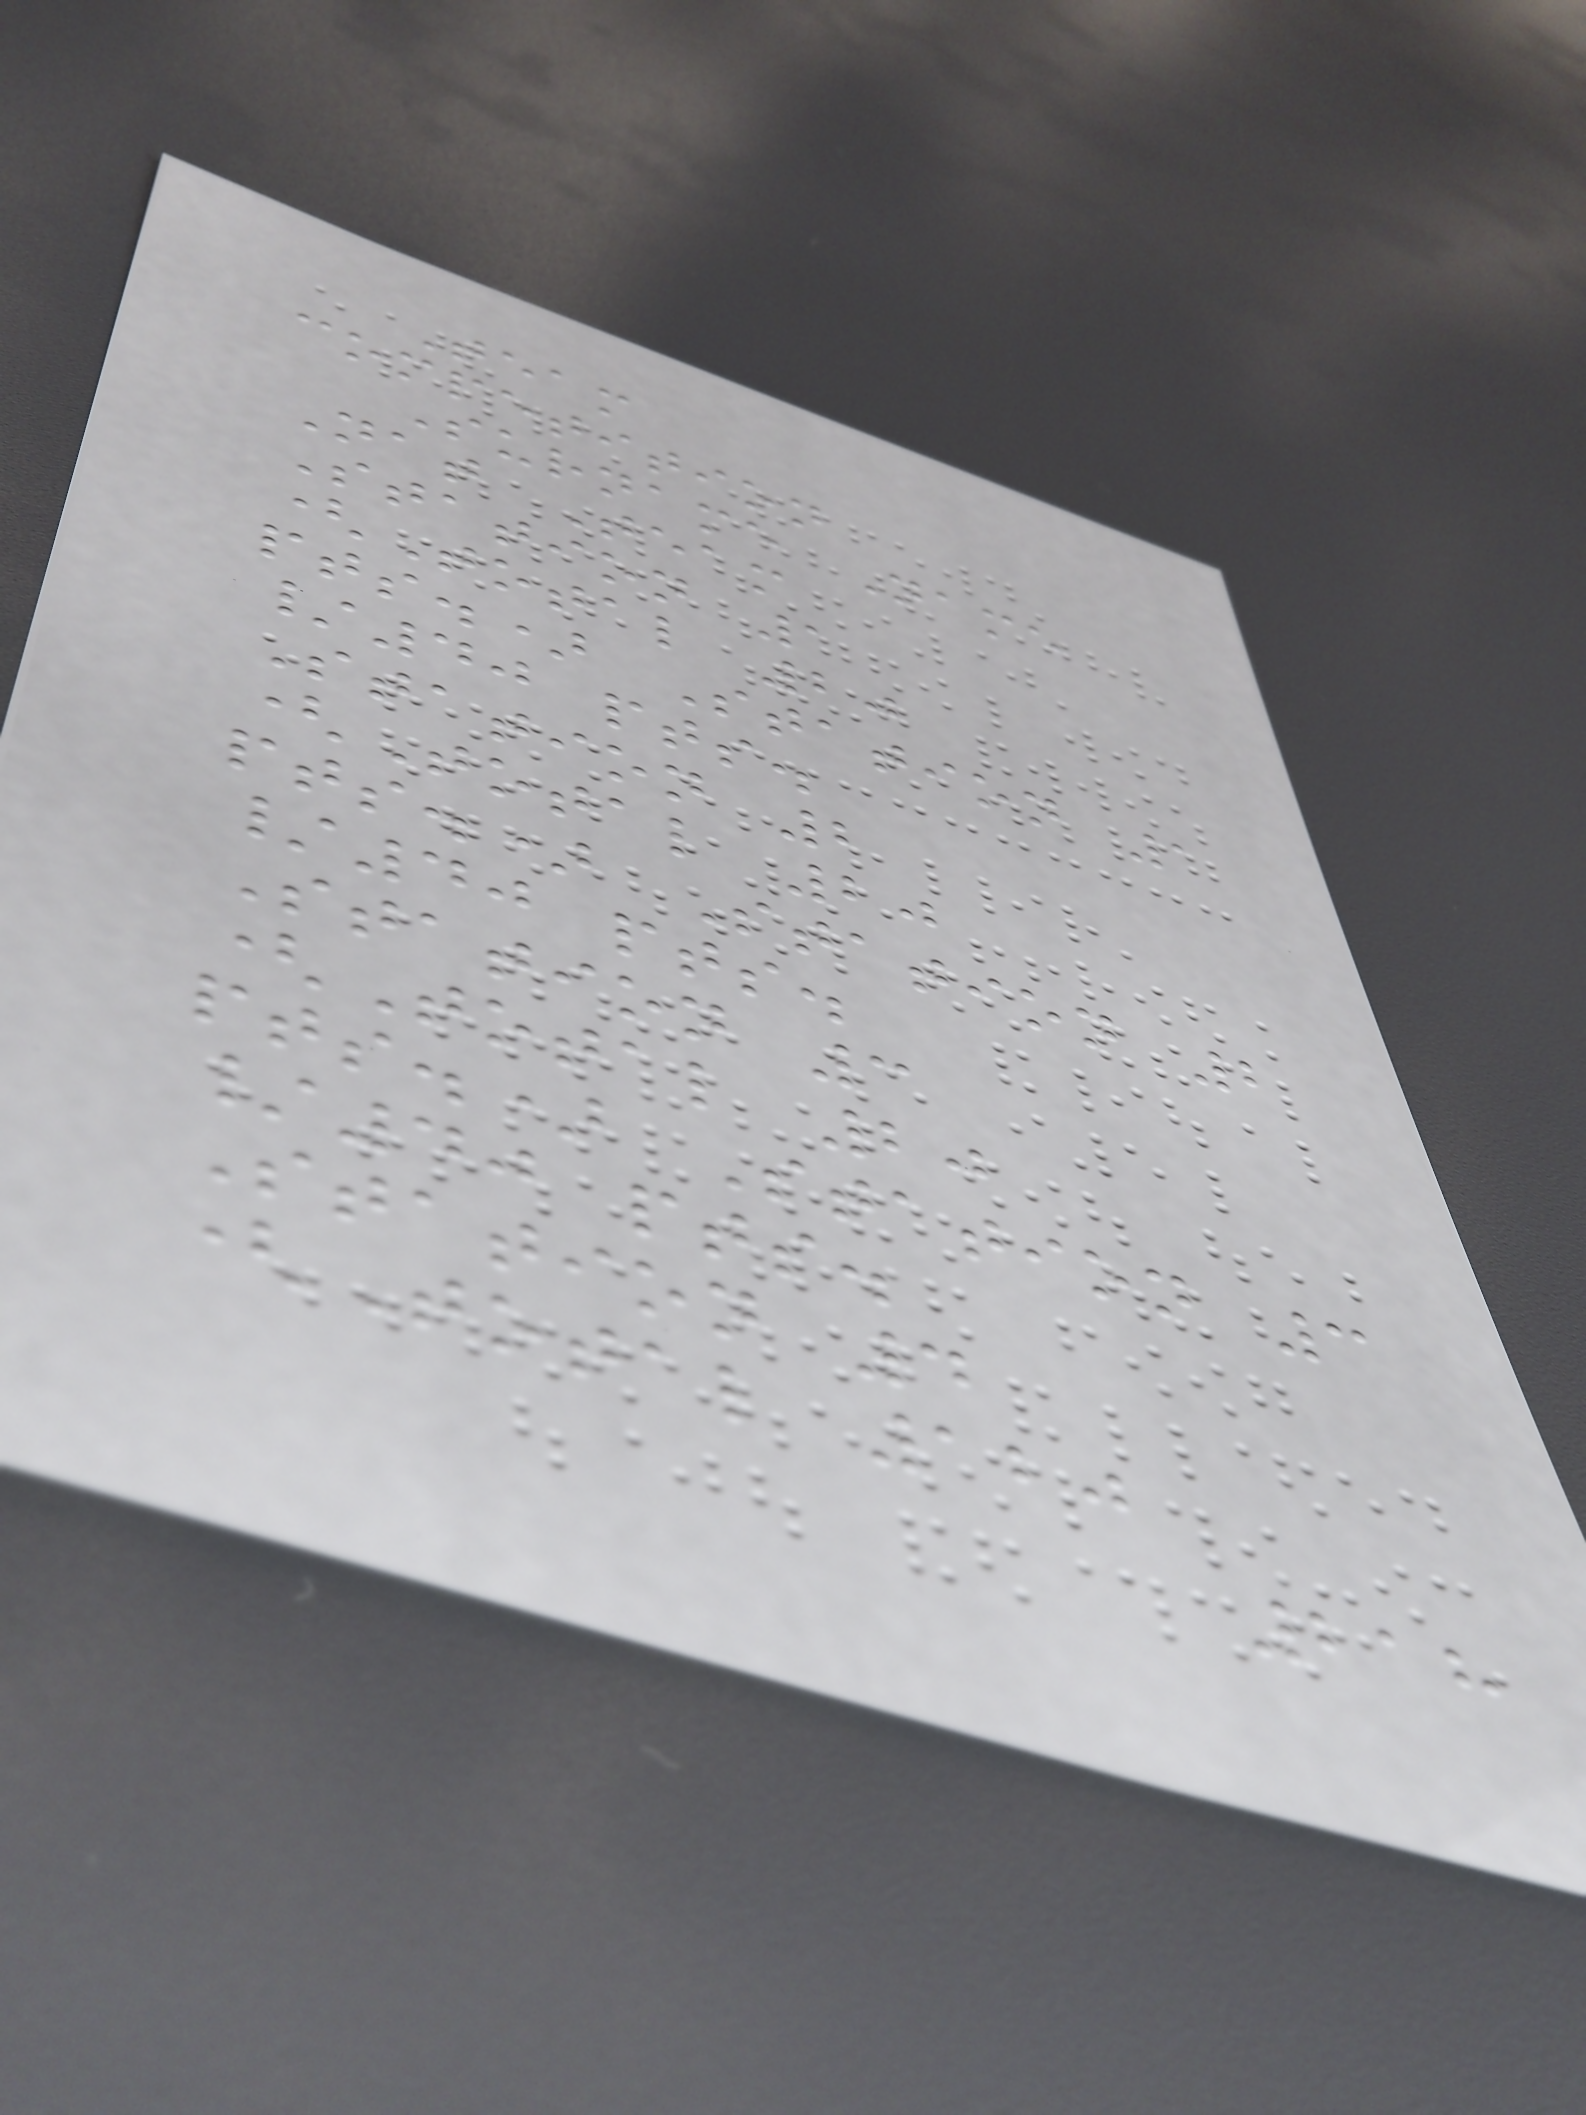Team
competition
Surname Name
Nat Team
Station 1
(Total 20
pts.) Station 1
/40 pts.
Station 2
(Total 20
pts.) Station 2
/40 pts.
Station 3
(Total 20
pts.) Station 3
/40 pts.
Station 4
(Total 120
218
